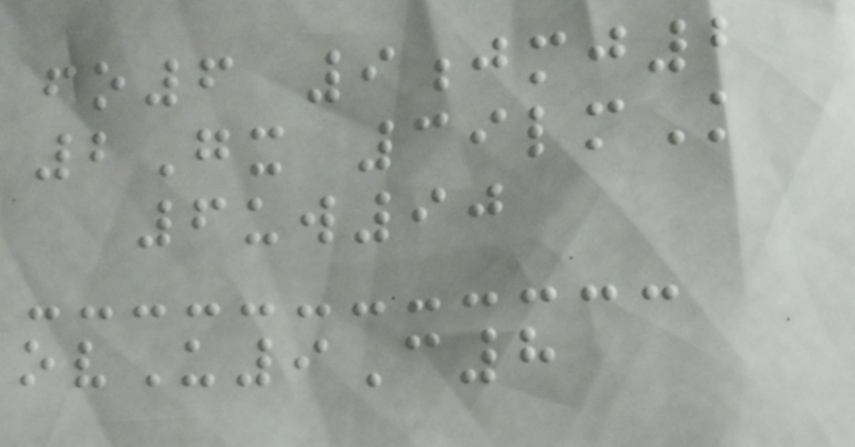fo6 9jmj2
2Gx 39lmK
6uw90
ovU9C8
